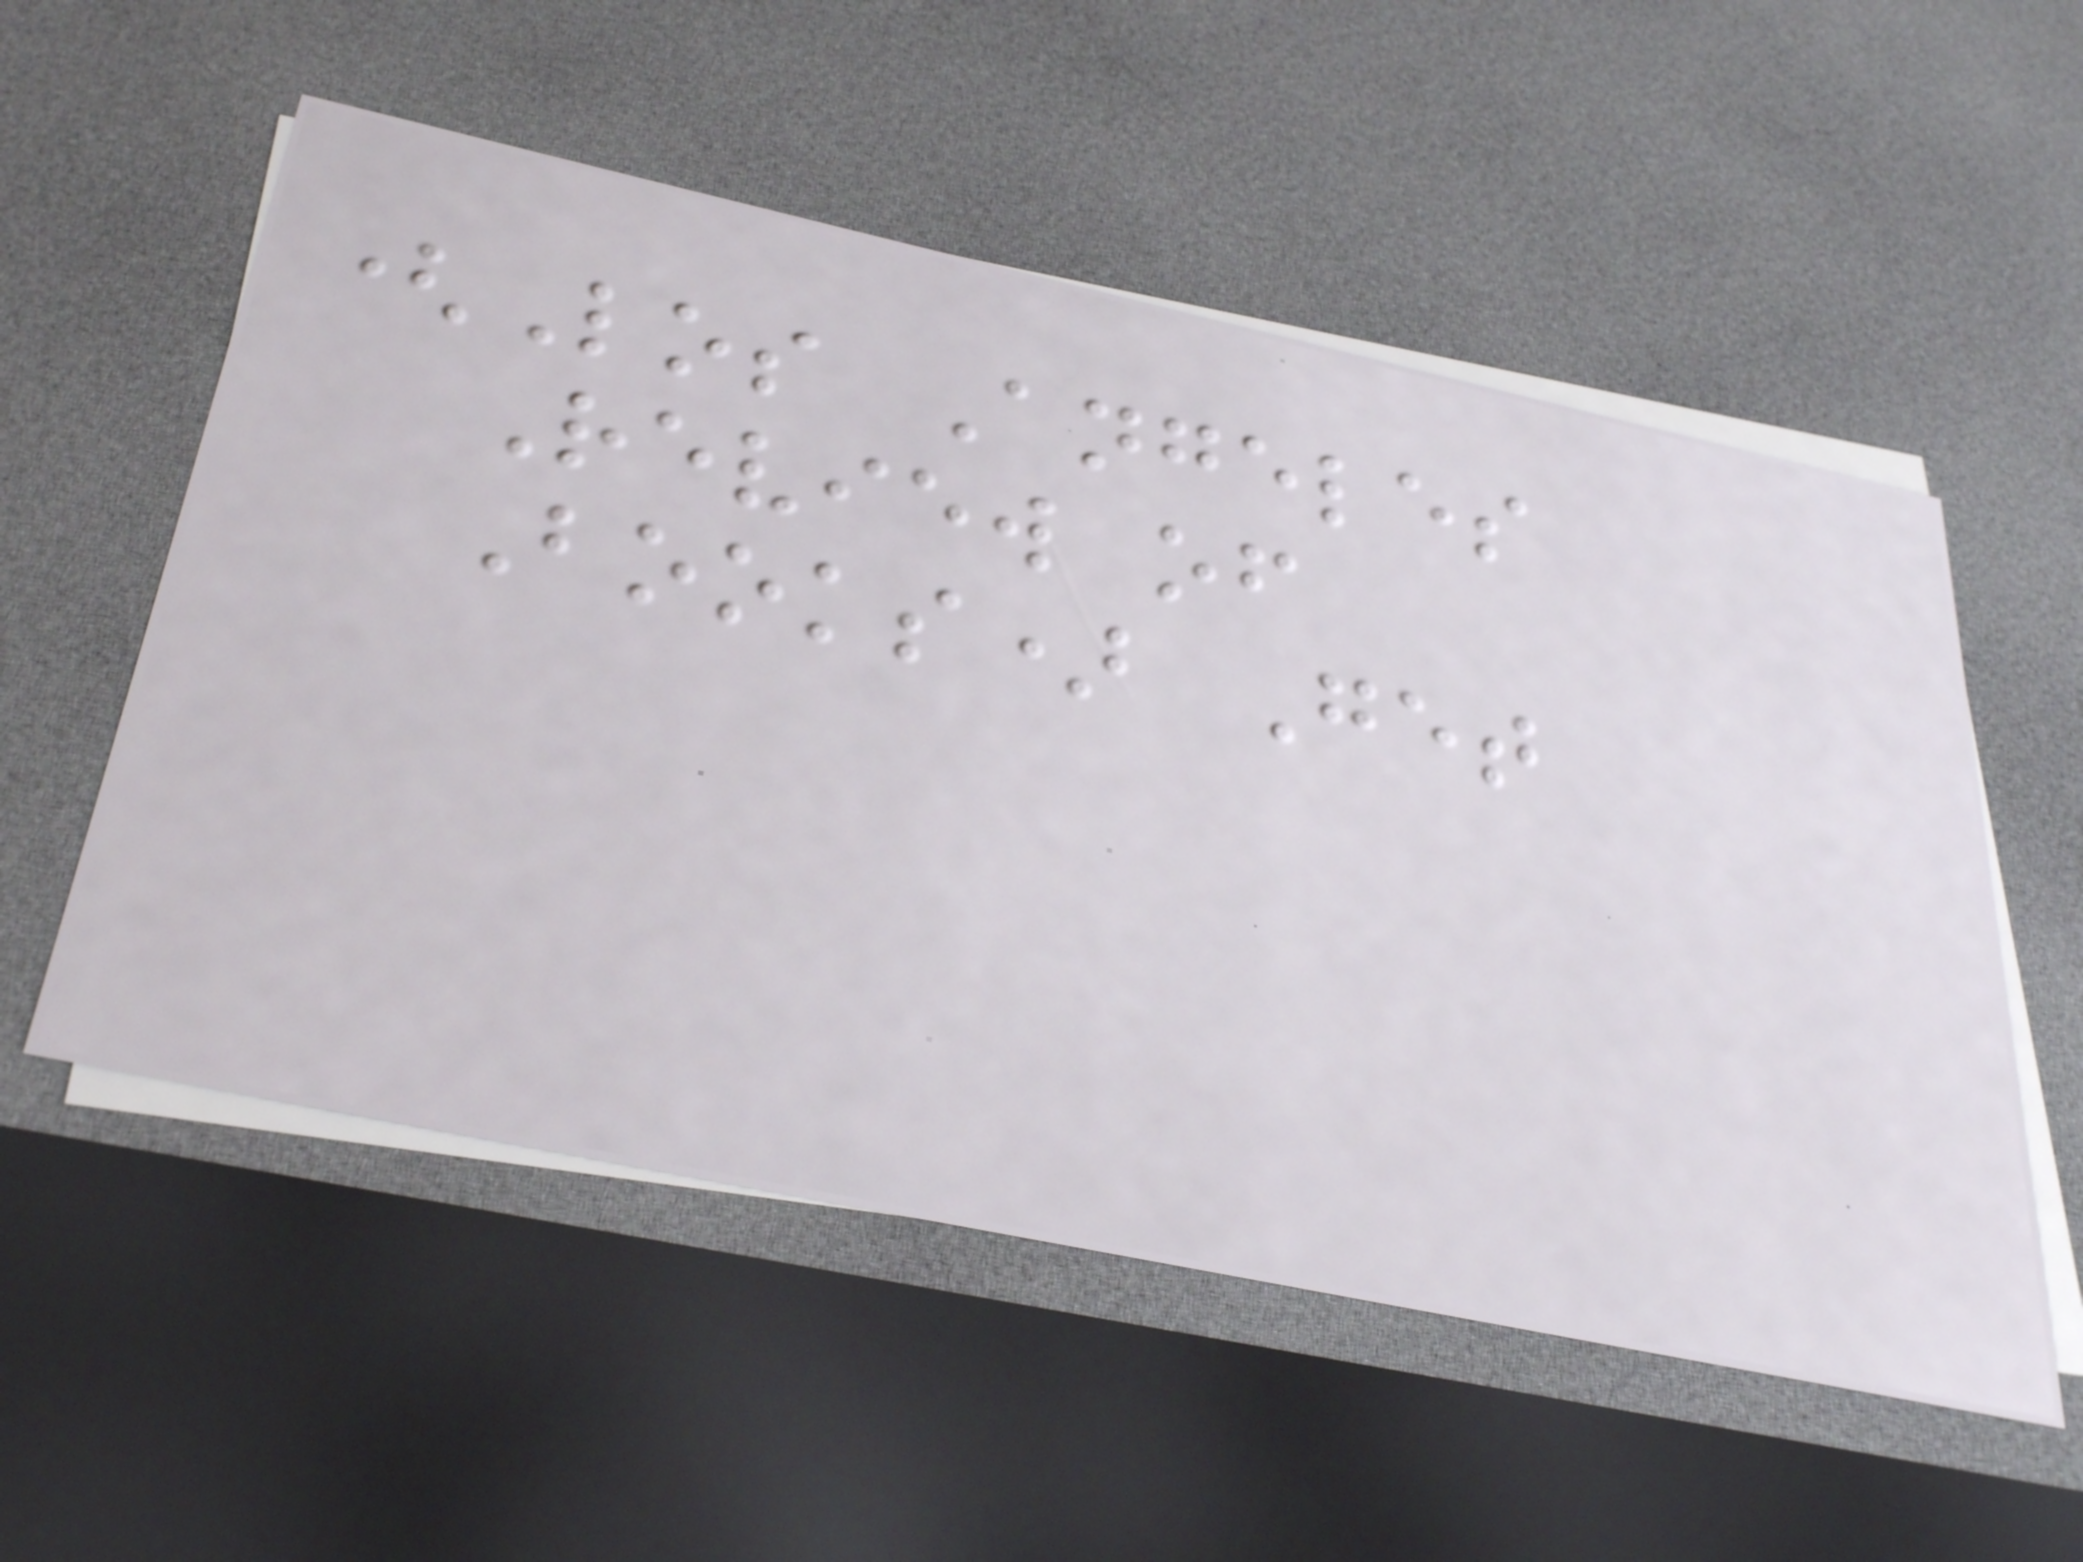(Los Angeles
Review of
Books) Get
